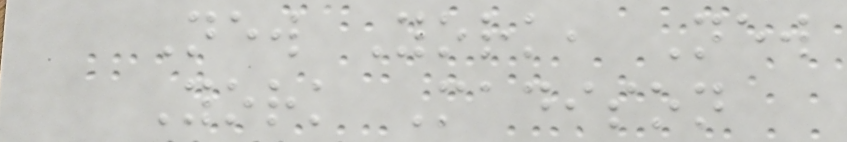New York, New
York Madison
